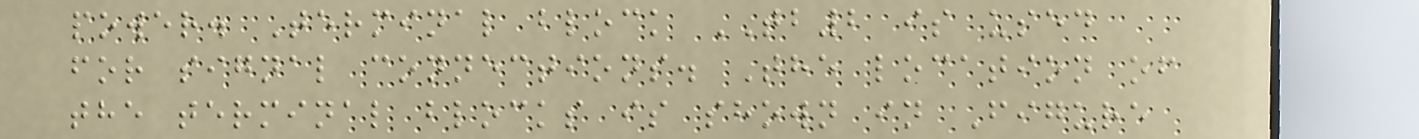power. Terminal block TB2 is used
for signal connections. The location of
the terminal blocks is shown in Figure
